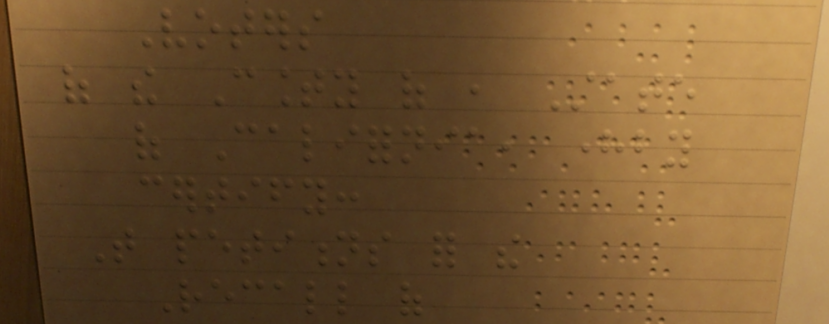Voters
of the County of , State
of California, hereby
certify:
That petitions for the
Recall of
